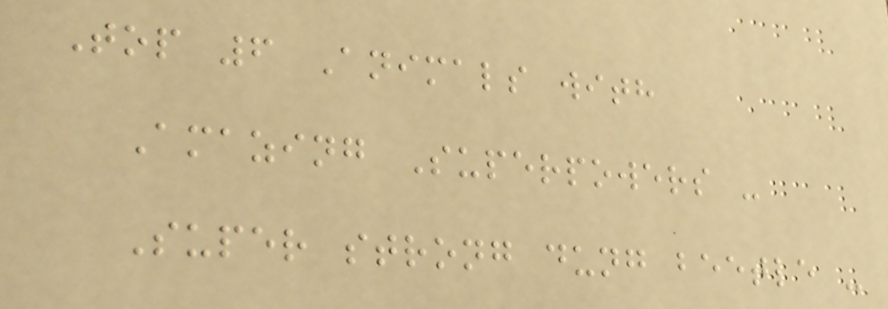Top 6 Animals with
Amazing Superpowers -
Super strong dung beetle -
